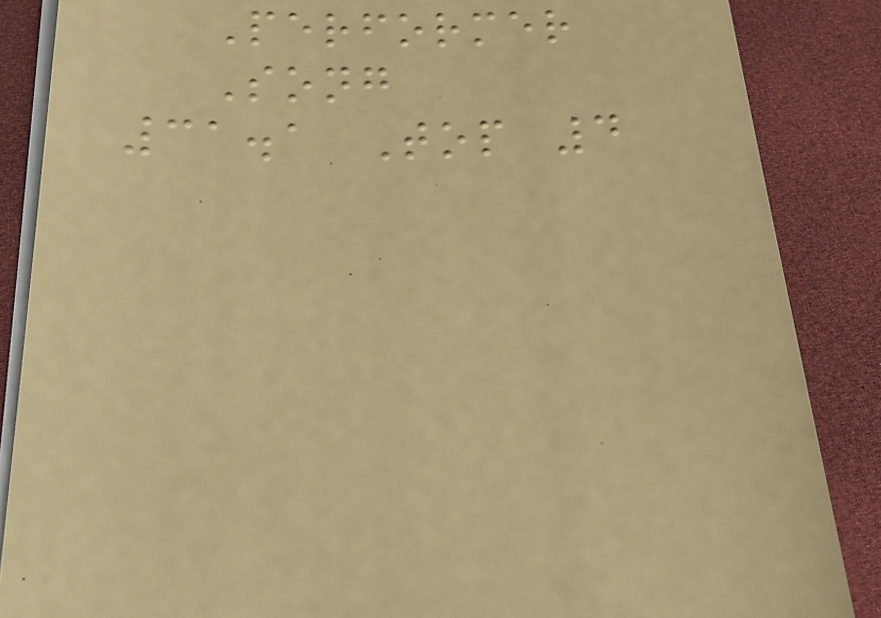Performer
Song
31.1 Top 4
